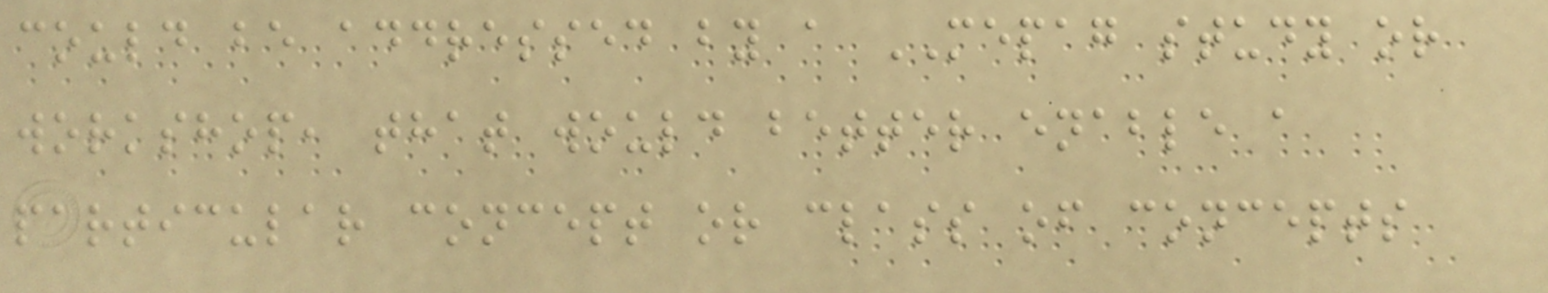could be addressed by a MEPAG study or
workshop, that would better enable a
particular concept or class of concepts
